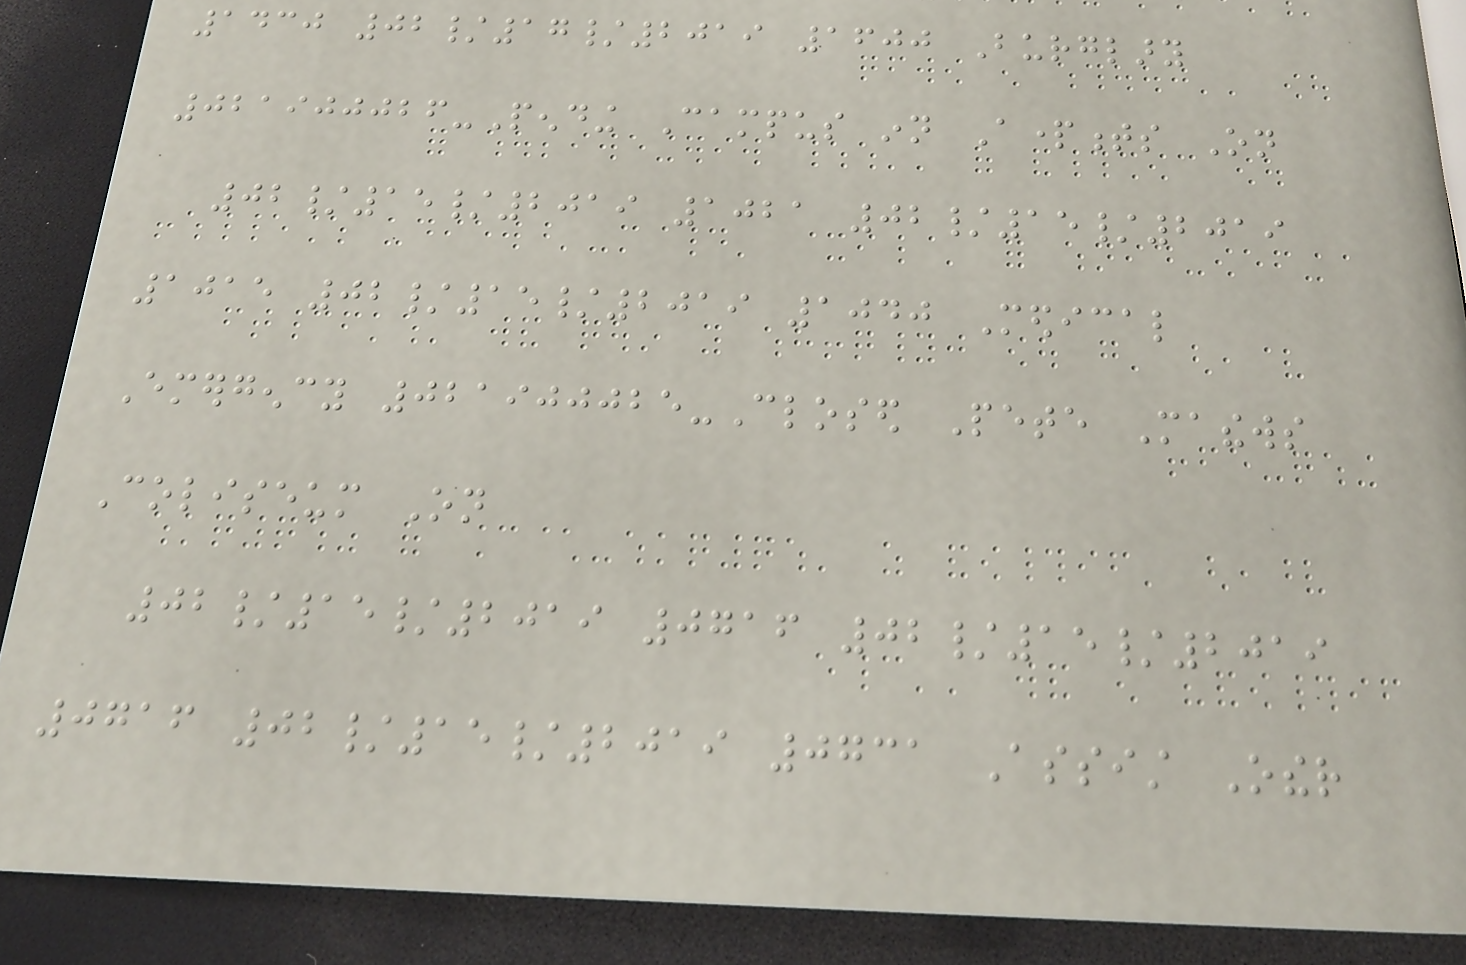1430 02/17/2019 1600 Burglary
021900026-Pending Campus inn Apartments On
02/15/2019 1021 02/15/2019
1015 02/15/2019 1040 Medical
Emergency 021900025-Closed Pete Mathews
Coliseum On
02/15/2019 0716 02/15/2019
0716 02/15/2019 0731 Assist Other
